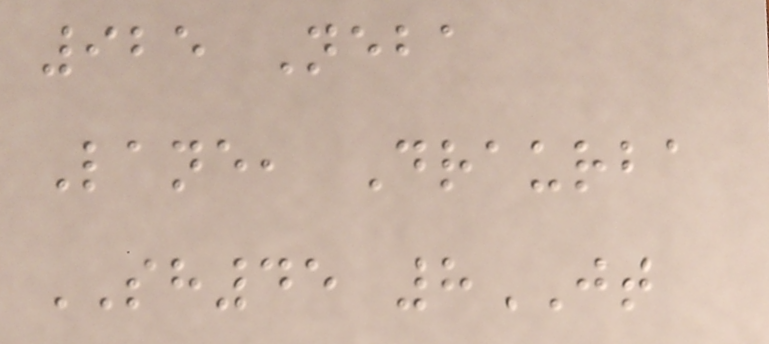925 Neba
Lane, Draurba
SH45 8JT
